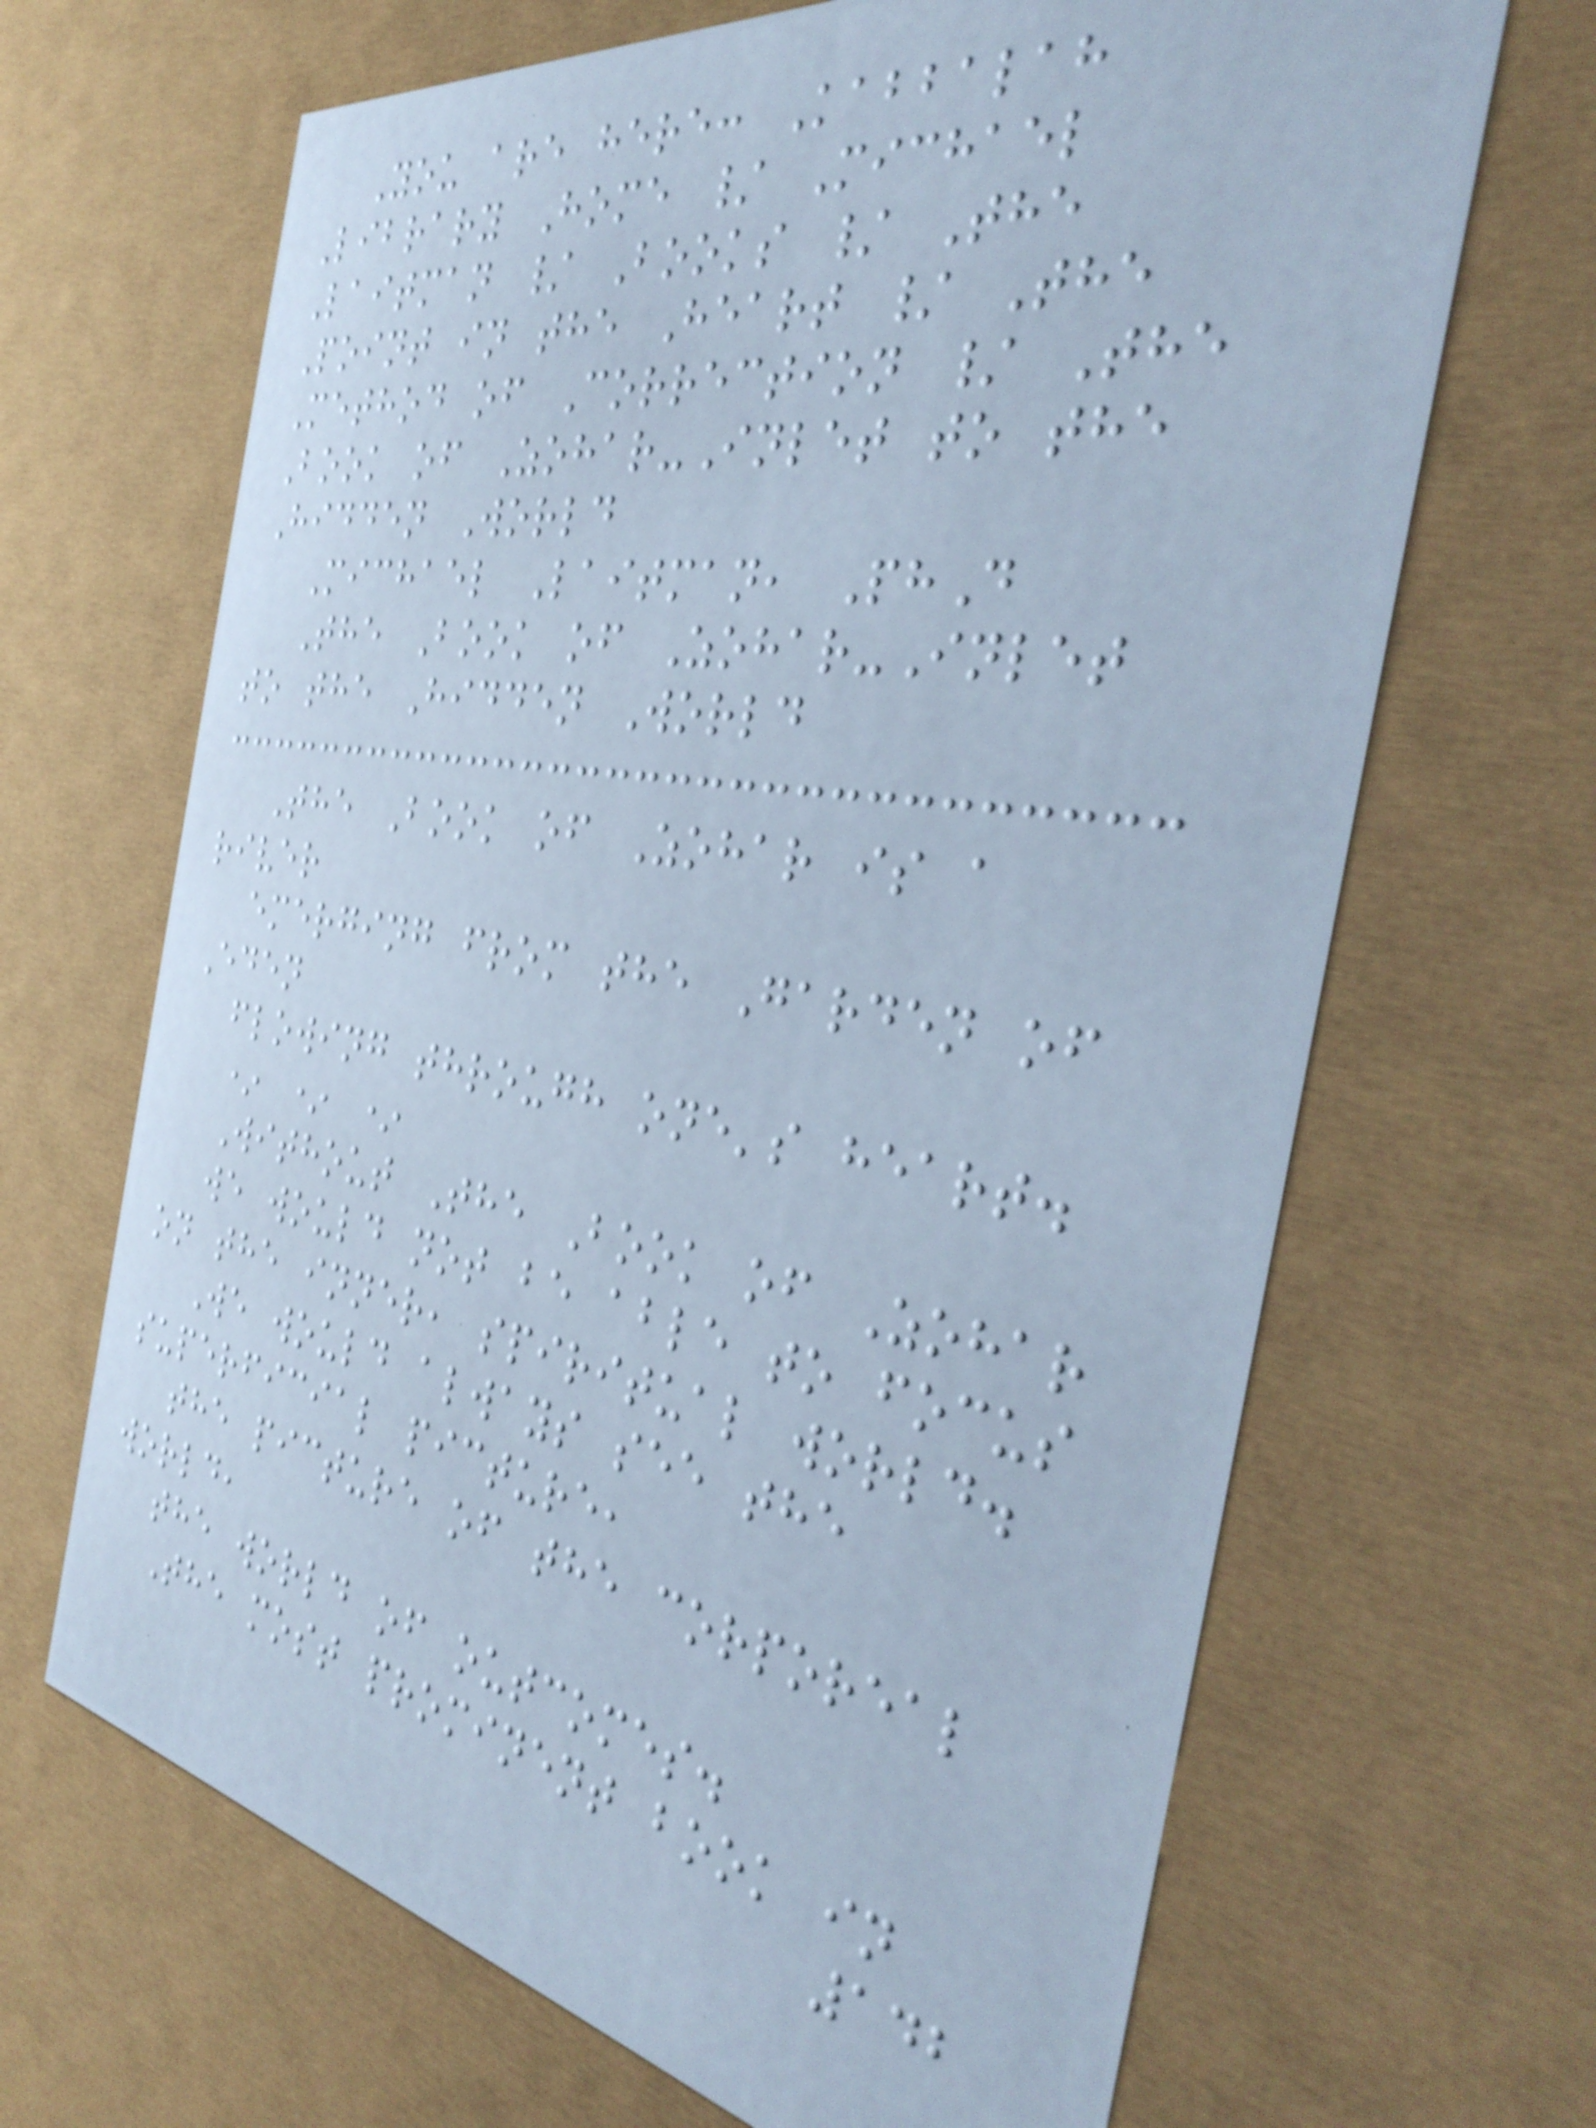You are here: Kabbalah
Library Home / Michael
Laitman / Books / The
Point in the Heart / The
Method of Correction / The
Book of Zohar-Inlet to the
Hidden World
Michael Laitman, PhD
The Book of Zohar-Inlet
to the Hidden World
The Book of Zohar is a
river
emerging from the Garden of
Eden
flowing through one's heart.
* * *
Without The Book of Zohar
we would not be able to focus
on the inner, spiritual world.
We would always see the
superficial picture,
the picture of the corporeal
world,
the world of outcomes.
The most prominent book in
142
